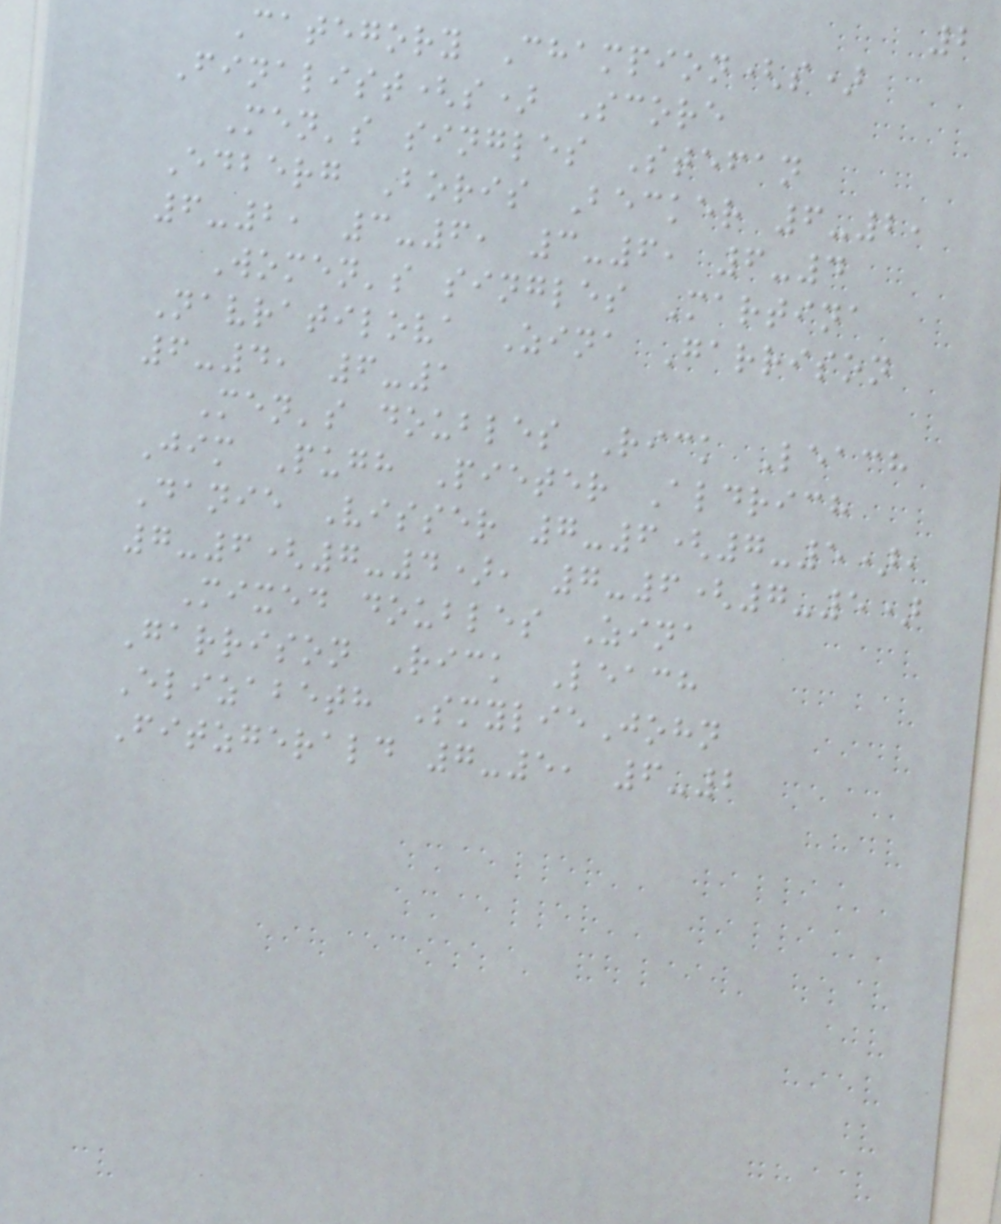2
Category Champion(s)
Finalist(s) Score
Men's singles Stefan
Edberg Boris Becker 6-2,
6-2, 3-6, 3-6, 6-4
Women's singles Martina
Navratilova Zina Garrison
6-4, 6-1
Men's doubles Rick Leach
Jim Pugh Pieter Aldrich
Danie Visser 7-6(7-5),
7-6(7-4), 7-6(7-5)
Mixed doubles Zina
Garrison Rick Leach
Elizabeth SmylieJohn
Fitzgerald 7-5, 6-2
